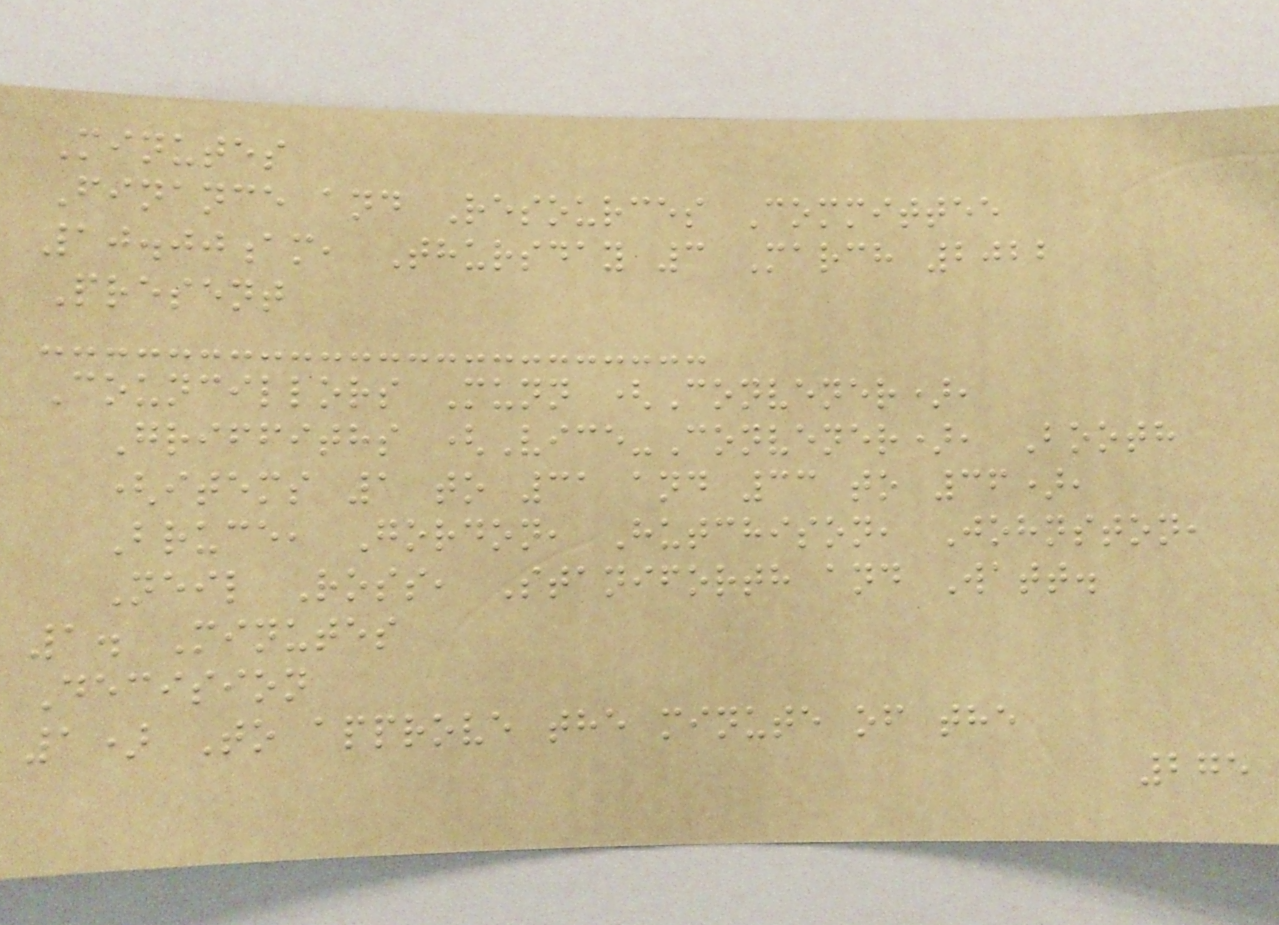Minutes
Finance and Resources Committee
10.00am, Thursday 3 March 2022
Present
Councillors Munn (Convener),
Griffiths (Vice-Convener), Booth
(items 1 to 31 and 33 to 36),
Bruce, Gordon, Hutchison, Johnston,
Neil Ross, Staniforth and Watt.
1. Minutes
Decision
1) To approve the minute of the
275
